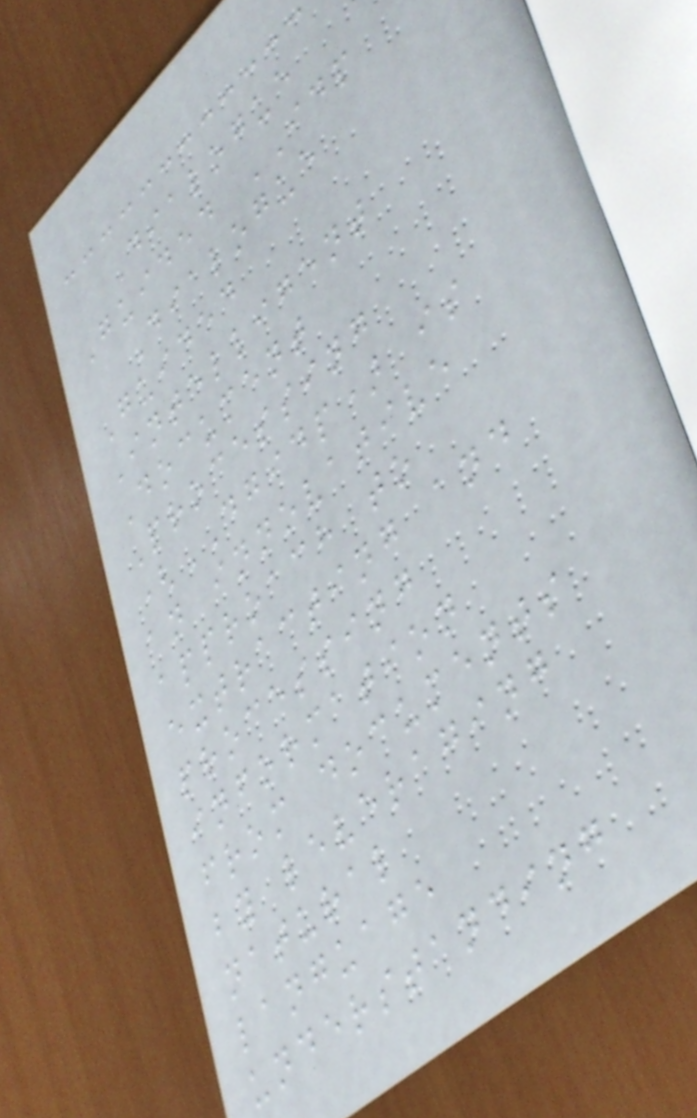Dialogue
Guided IDP
Dialogue
Guided
Intelligent
Document
Processing
(DGIDP) is
an innovative
approach to
extracting and
processing
information
from documents
by leveraging
natural
language
understanding
